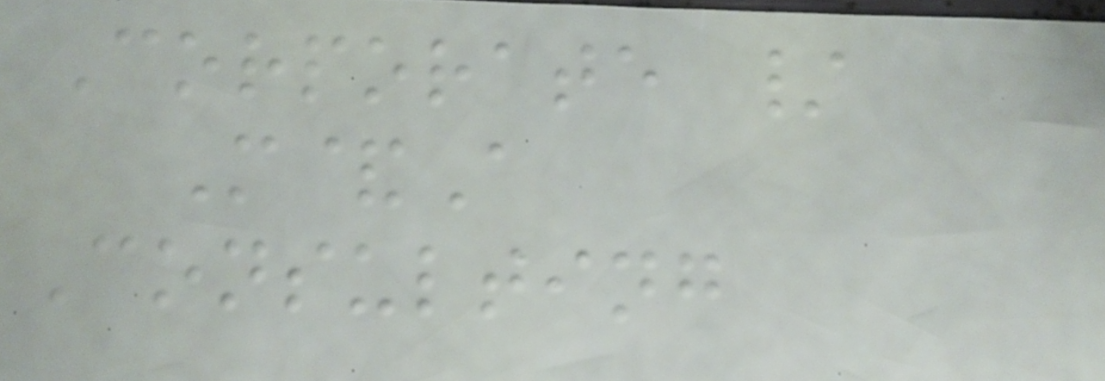Corporate /
M&A
Consulting
